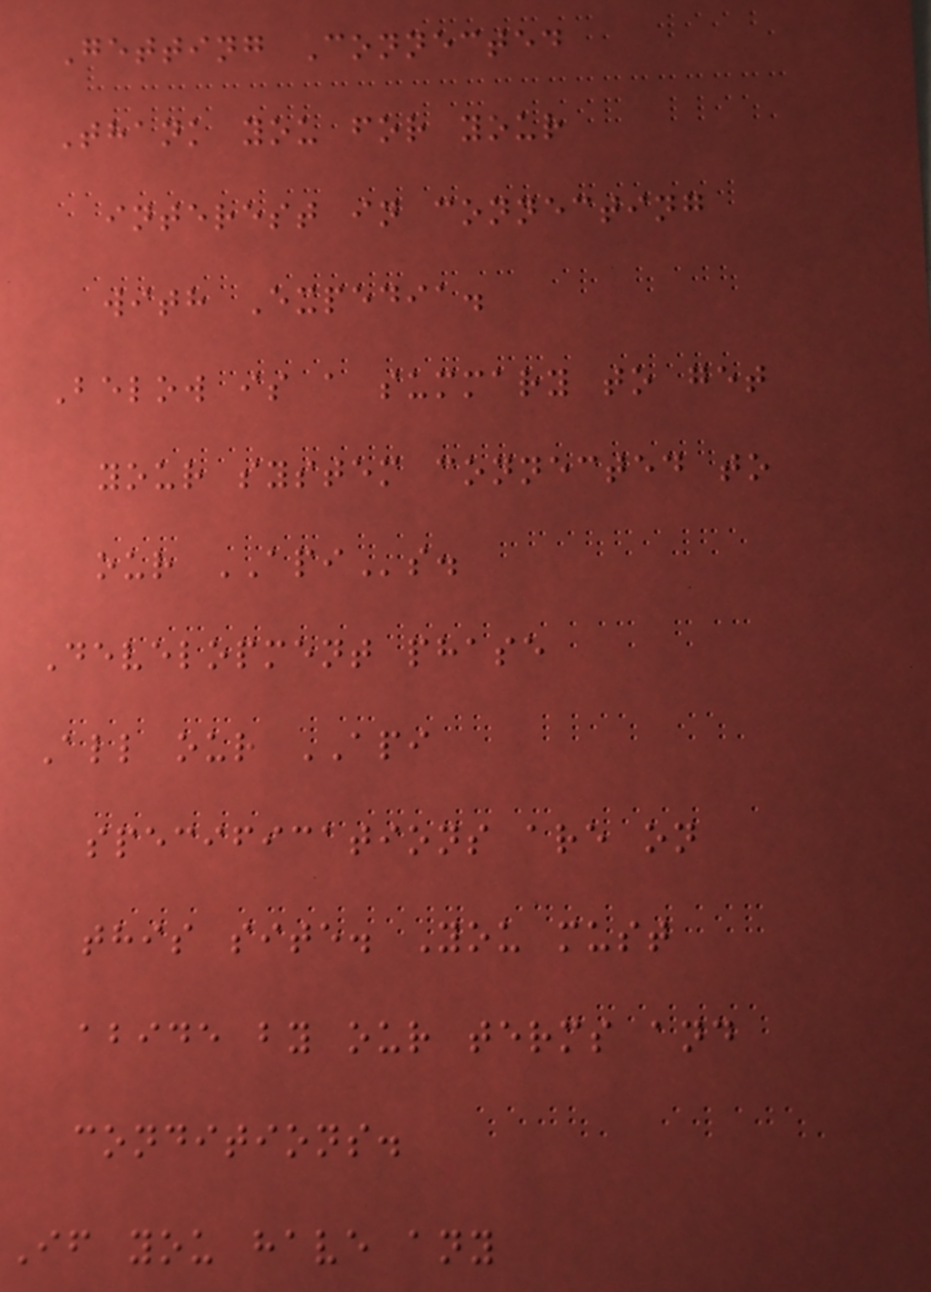Getting Connected
Thank you for your
interest in connecting
with Expedia.
Below is a summary to get
your system connected to
our APIs.
Development phase
All our API
specifications are on
this site. You must
abide by our terms and
conditions.
If you have any
